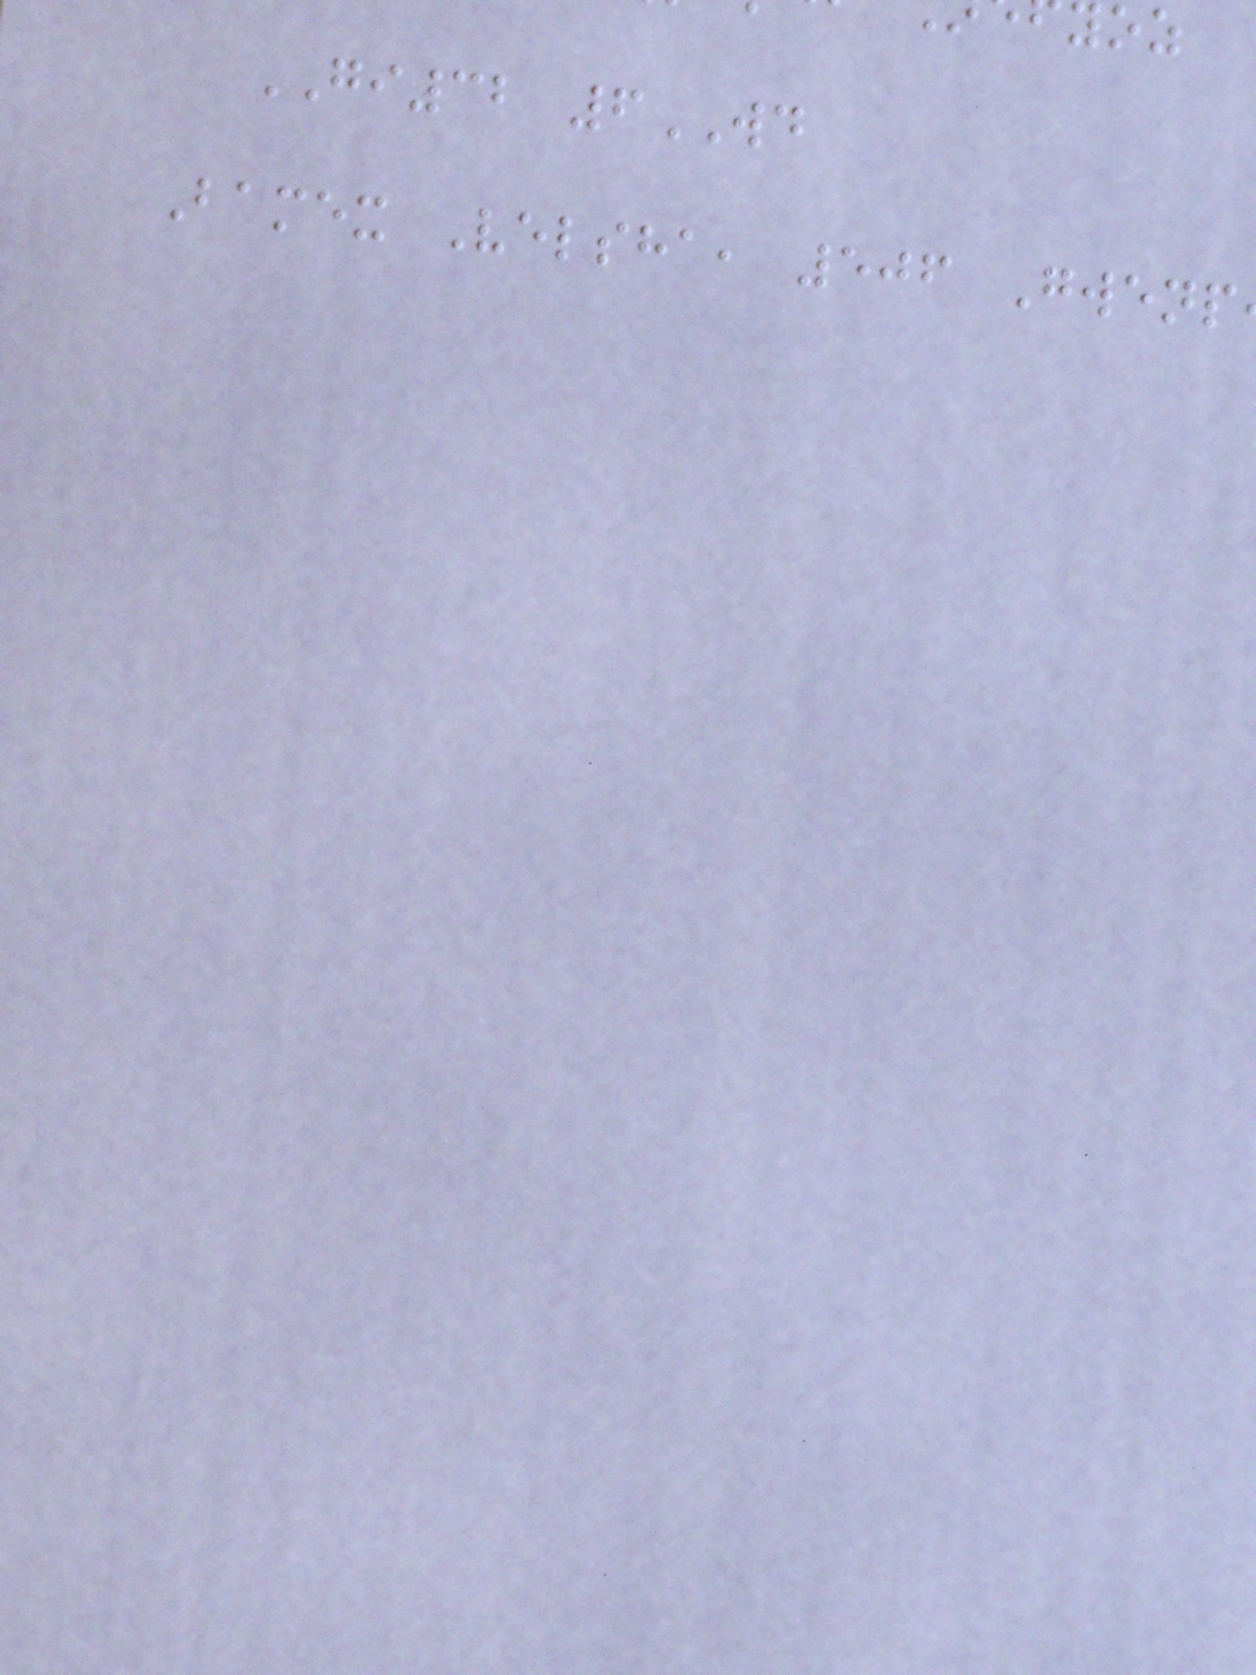GI32 6WD
Bamex Velsha, 506 Gwenp
